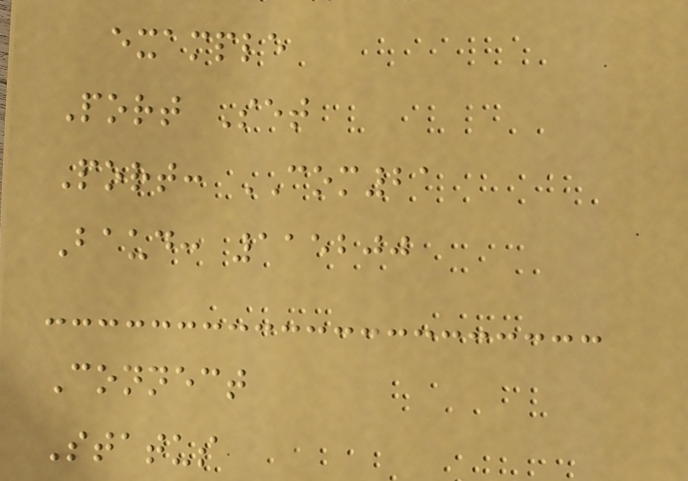example
Port Set
Port: COM21
Baud: 115200
Connect
Status
